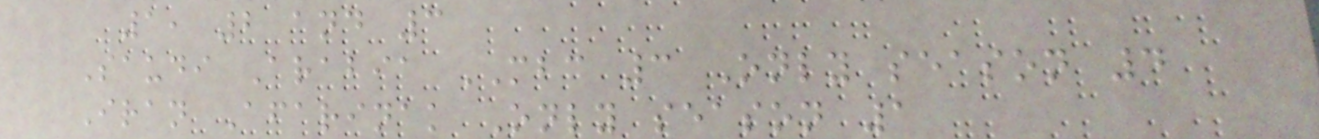1, 2 and 3
Saudi Arabia MBC 3 Only season 4
Iran Afarinak Only season 1
